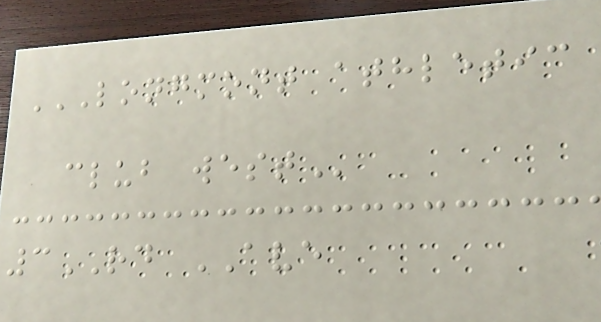LONGMONT ATHLETIC
CLUB WEST
3RD AVE
